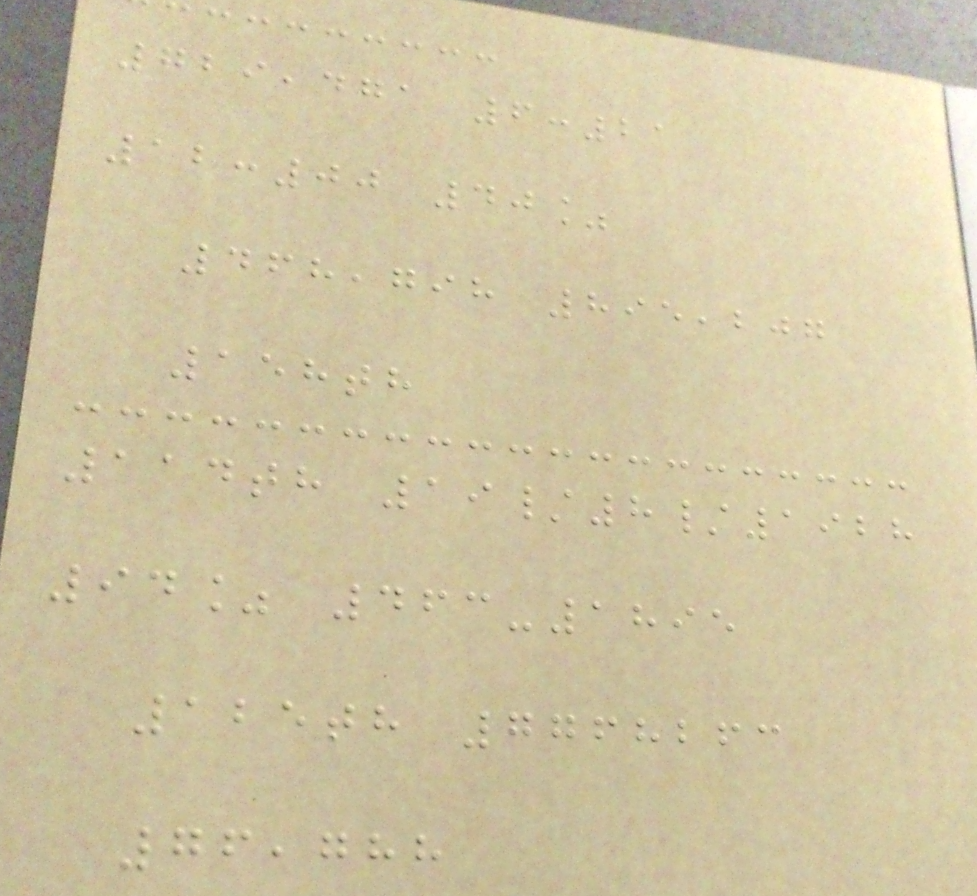729,471 6:21
12:00 40%
468,798 895,207
158th
114th 19/8/1928
94% 463-1895
125th 7768263
76,788
